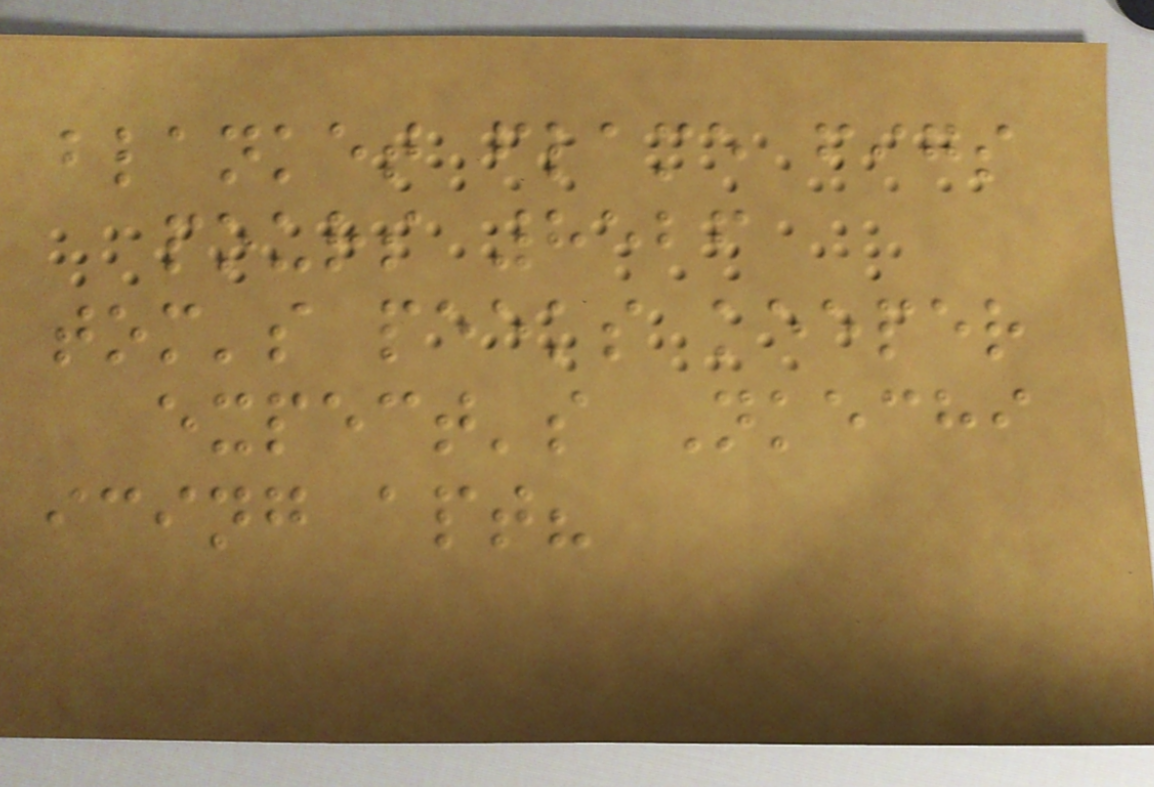blanket flame figs
pours 8526
tom's peeks keeper
expect's Nkechi
icing apt?
